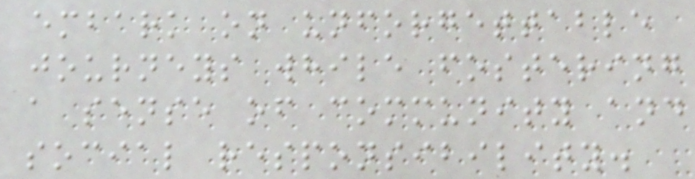embark on unforgettable
journeys while fostering
a sense of community and
social responsibility.
